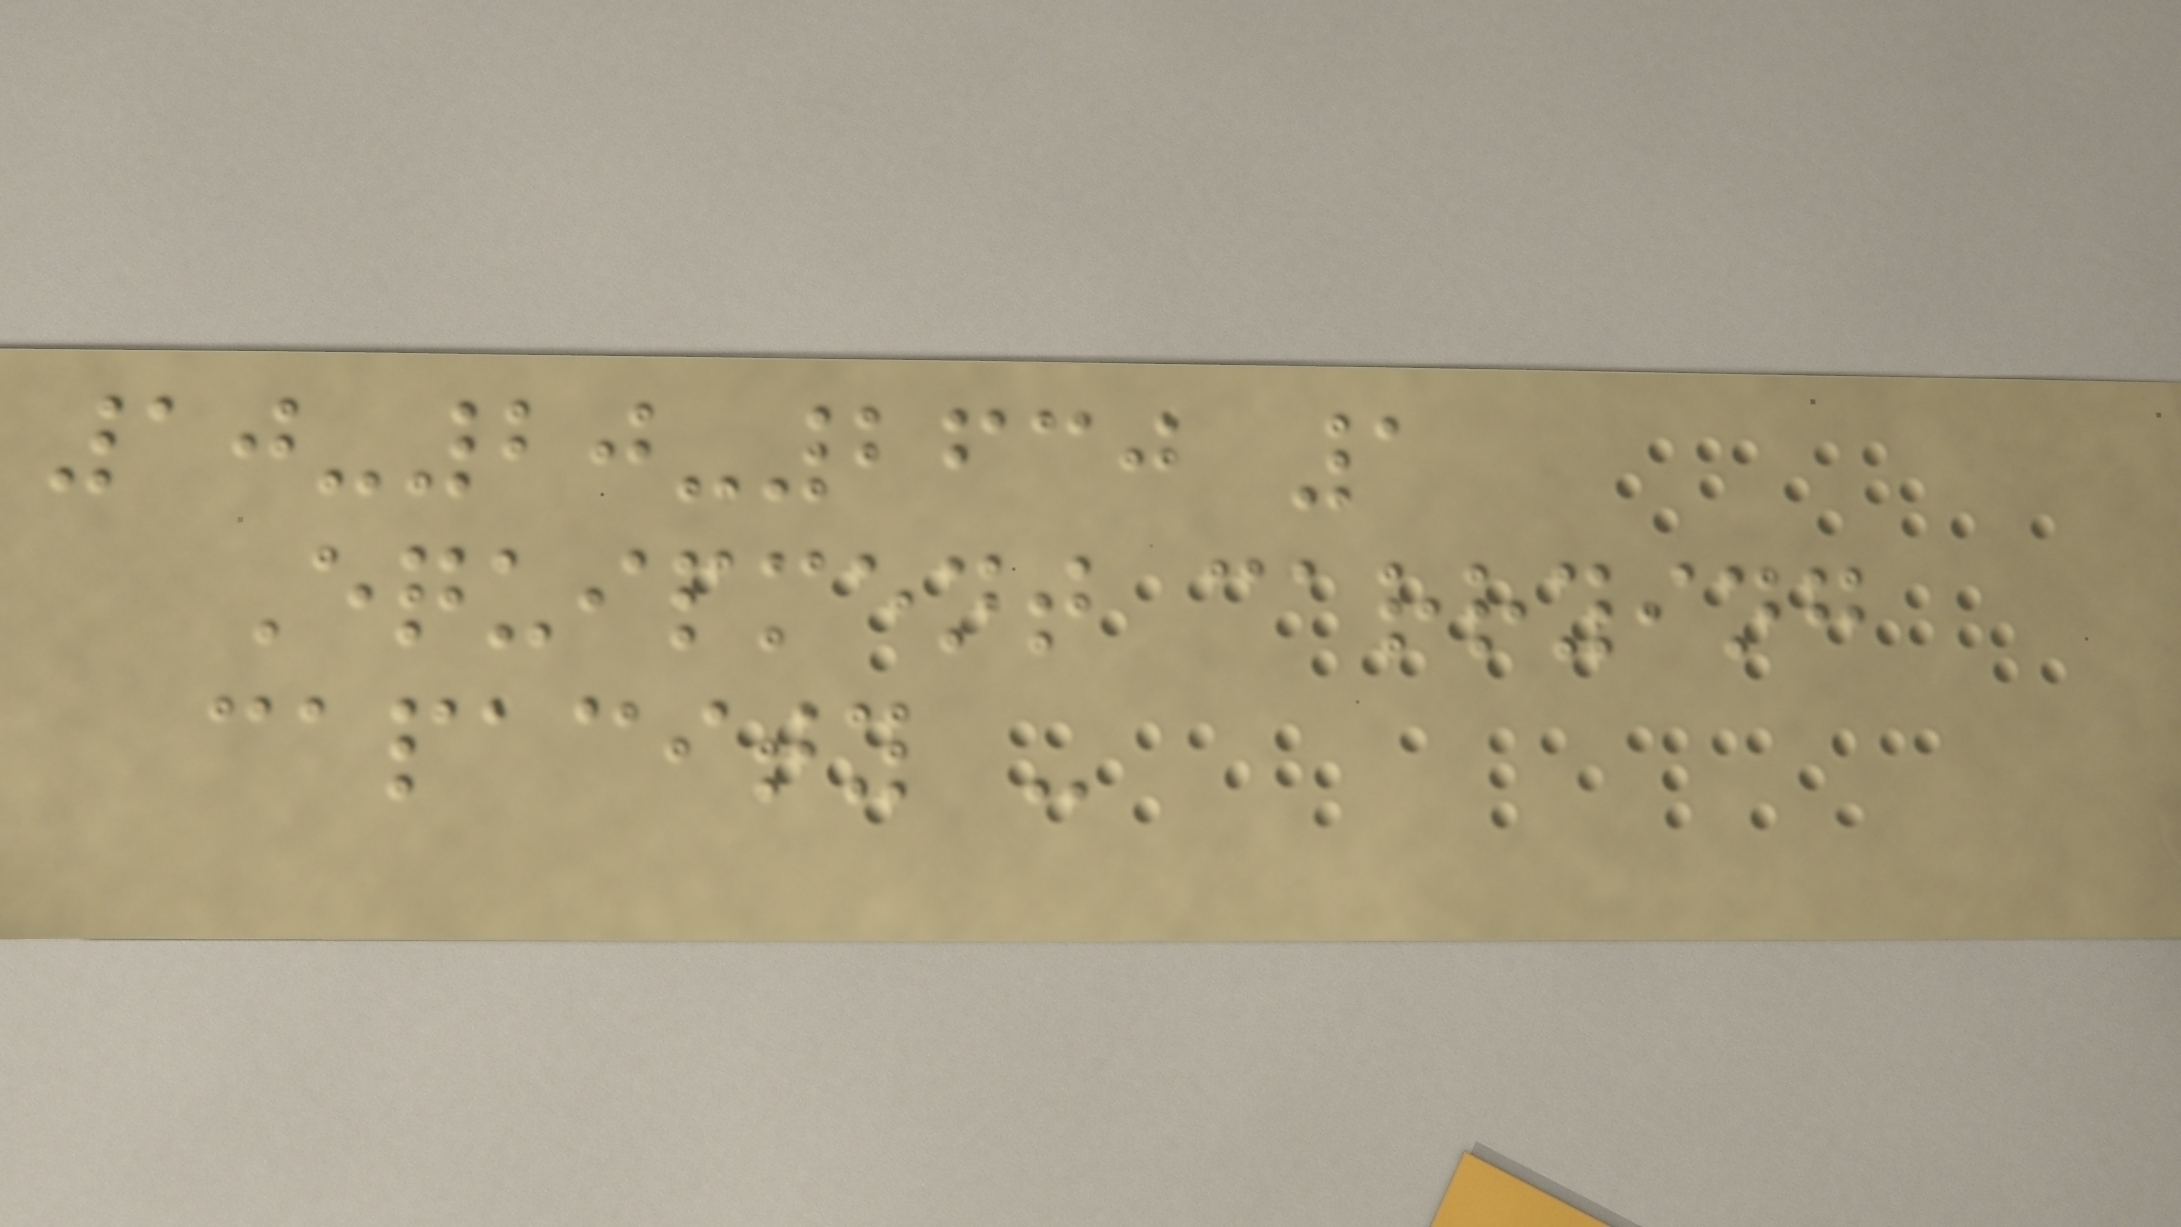10-20-2630 1
Equipment carrying
capacity -
